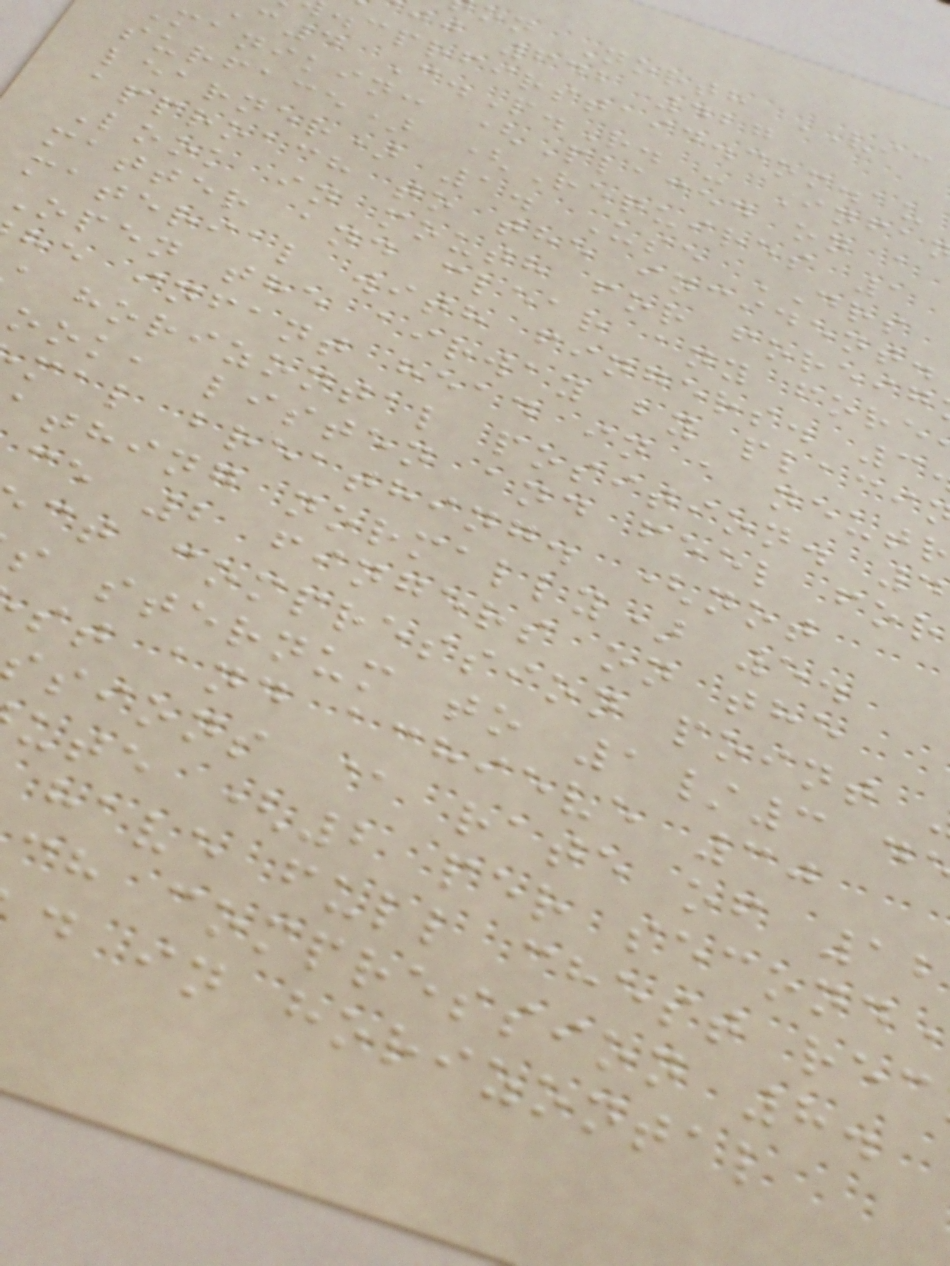on North VIC
jj 642 427
.cprfirstaid.com.au
c4 C.P.R. - Infa
manikin: (Placed on a
surface) (Requires 1
learner) 1. Use DRS
approach to the incident.
Look in mouth for foreig
matter and clear any fore
material with fingers. 3
open the airway by placi
he infant head in a neutr
horizontal position. 4
ook, listen and feel for
mal breathing. (not
thing normally) 5.
ce 2 fingers on the
ct compression point
s sternum to 1/3 d
st and achieve 30
sions @ rate of 12
ute (2 per second
have full chest rec
ch compression 8.
d in horizontal
